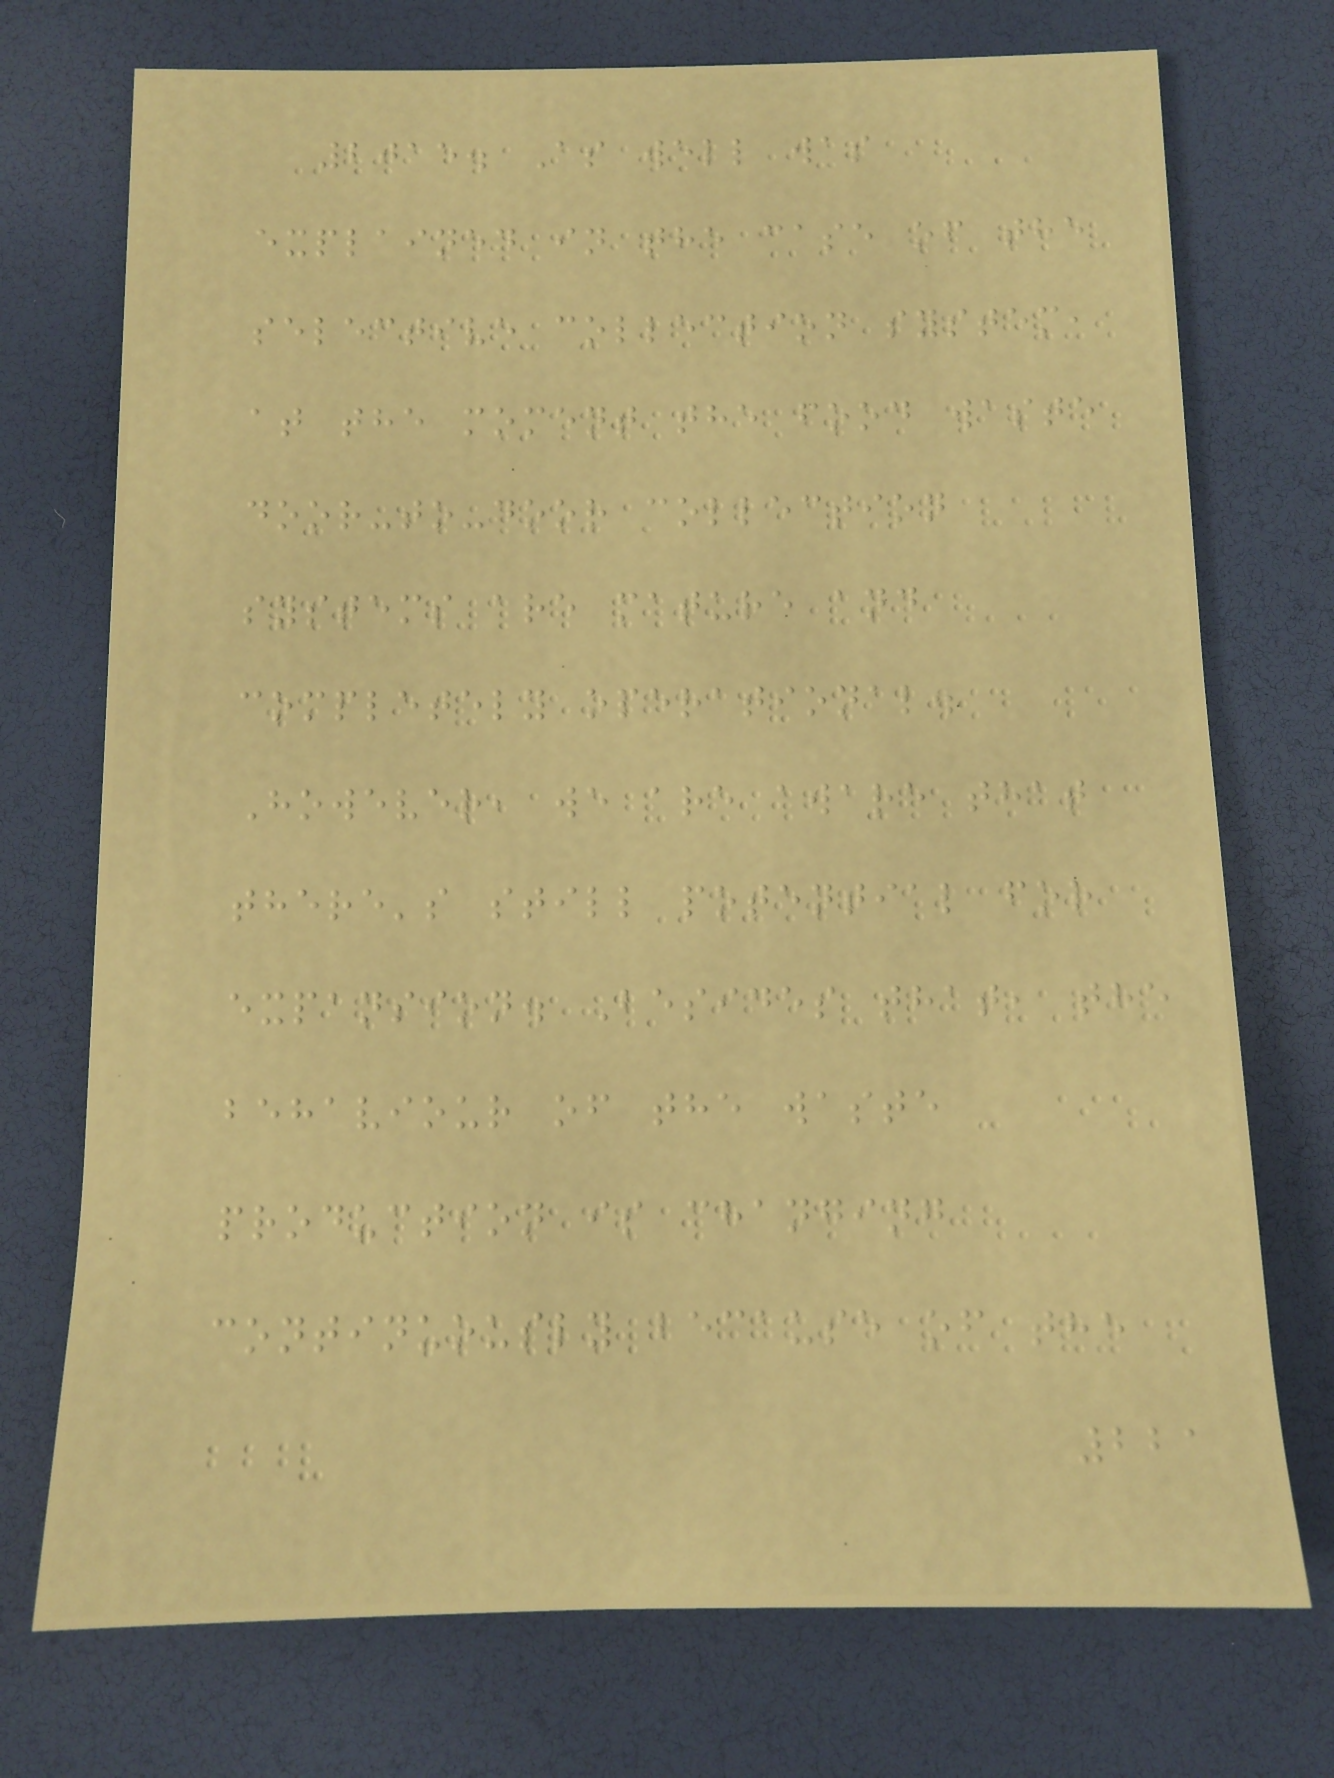2015. As well was
explained in the case of the
selective collection system,
at the moment the food waste
door-to-door collection
systems are mature and
completely operational.
However, we are aware that
there's still potential for
expansion. Besides that, the
behaviour of the waste
production is changing
continuously because of the
221
